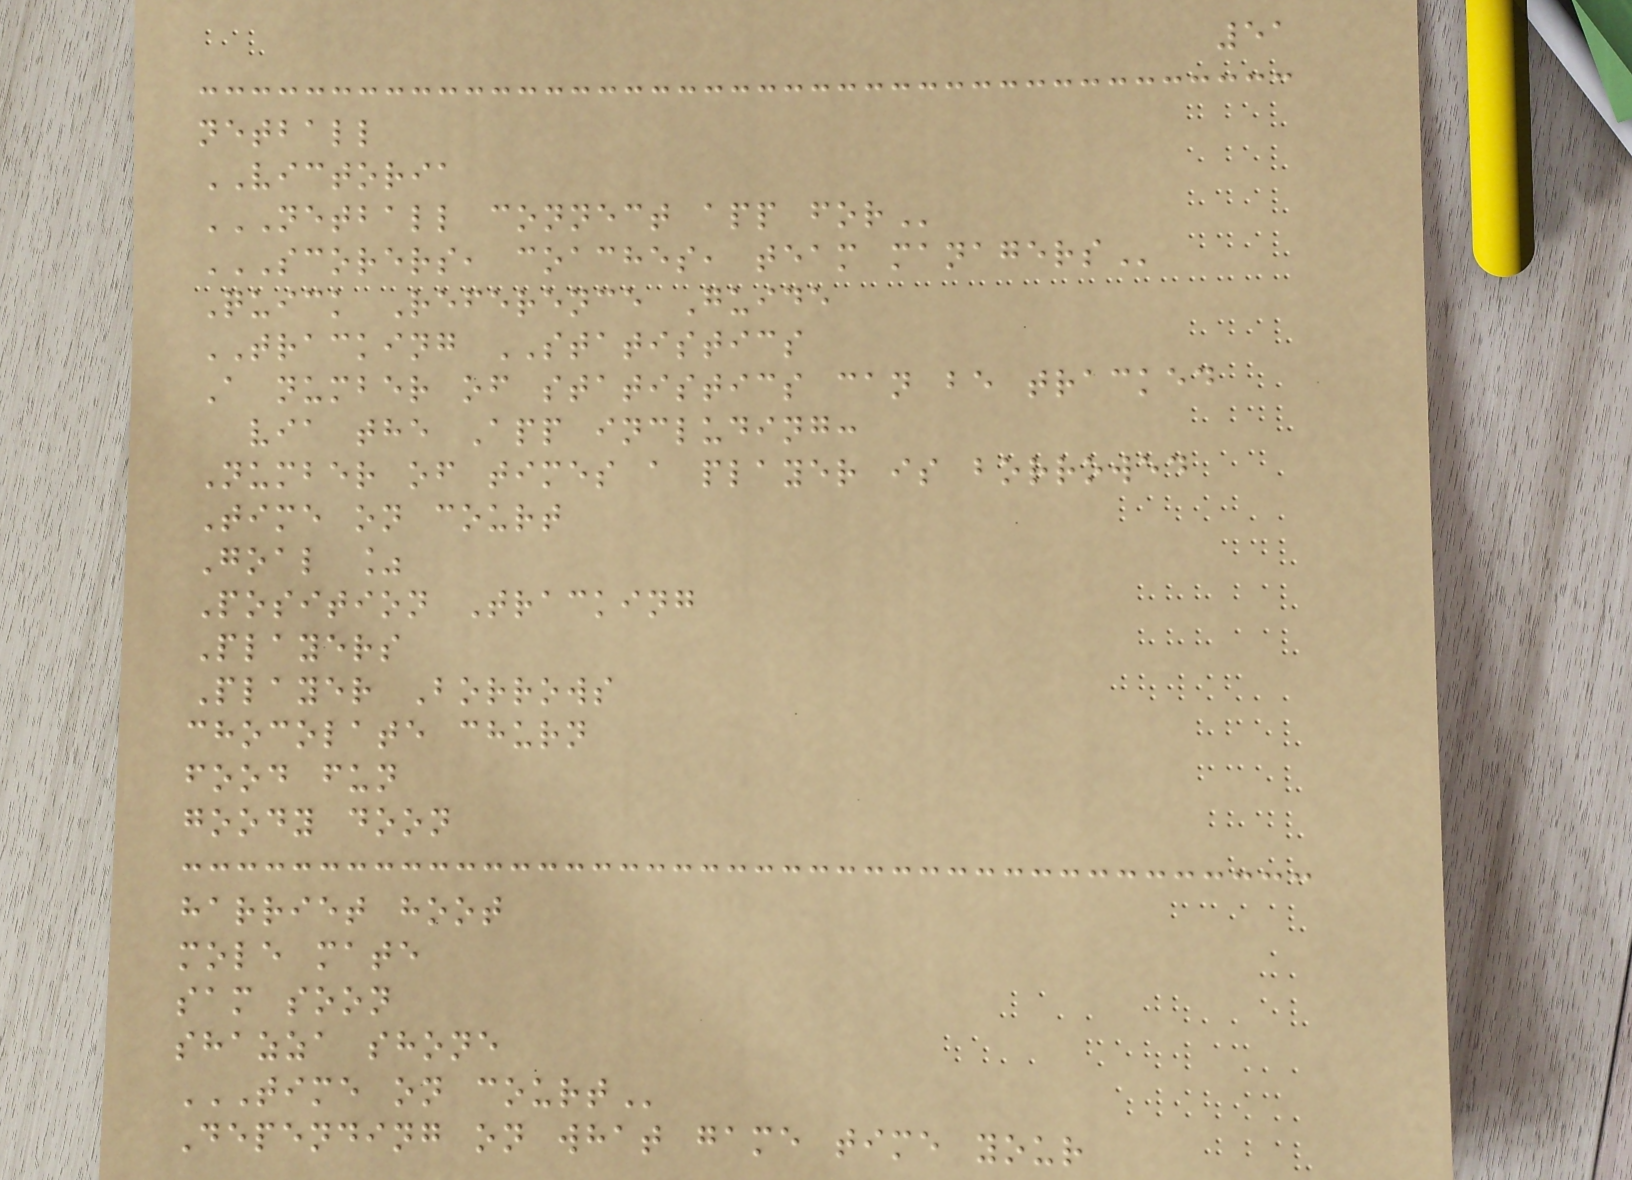51
netball
VICTORIA
NETBALL CONNECT APP FOR
SCORERS, COACHES, TEAM MANAGERS
Quick Reference Guide
TRACKING STATISTICS
A number of statistics can be tracked
via the App including:
Number of times a player is borrowed
Time on court
Goal %
Position Tracking
Players
Player Borrows
chocolate churn
food fun
goody doon
harriet hoot
mole mate
sam soon
shazza shone
TIME ON COURT
Depending on what game time your
